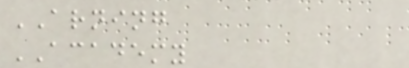ARNING
ACADEMY
